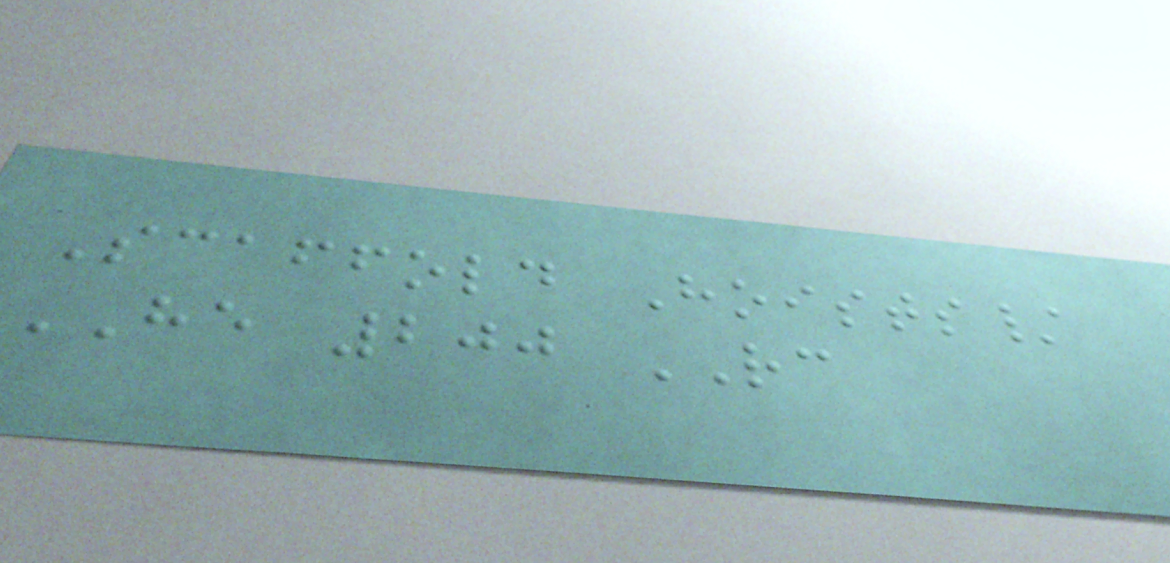Scaffold Hoists/
HE 200 RC
